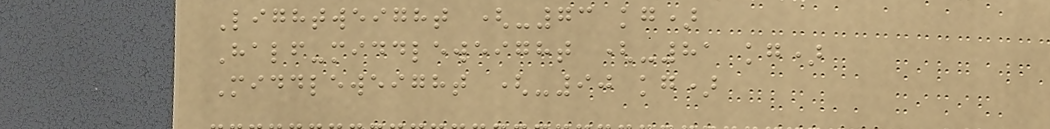Lightweight (-73 kg)
Half-middleweight (-81 kg)
Middleweight (-90 kg)
